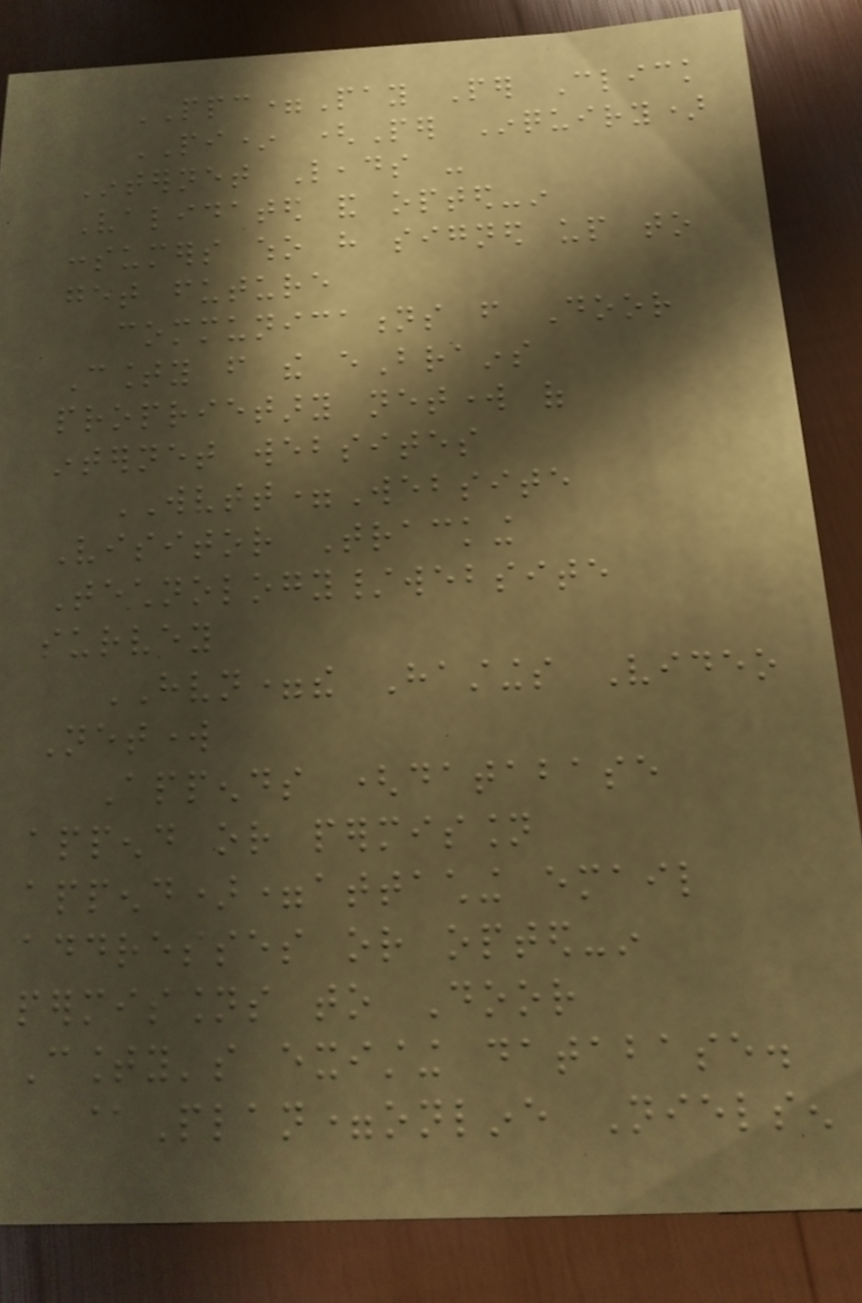PPC=Pay Per Click
PI* (Per Inquiry)
Internet Leads -
Validated and opted-in
consumers who have signed up to
get future
communications from Door
County from the eBrains
proprietary network of
internet websites
WVTT=Website
Visitor Tracking
Technology/website
survey
HVN=the Hastings Video
Network
Appends (database
append or permission
append)=attaching email
addresses or opted-in
permissions to Door
County's existing database.
@Plan=online Nielsen
